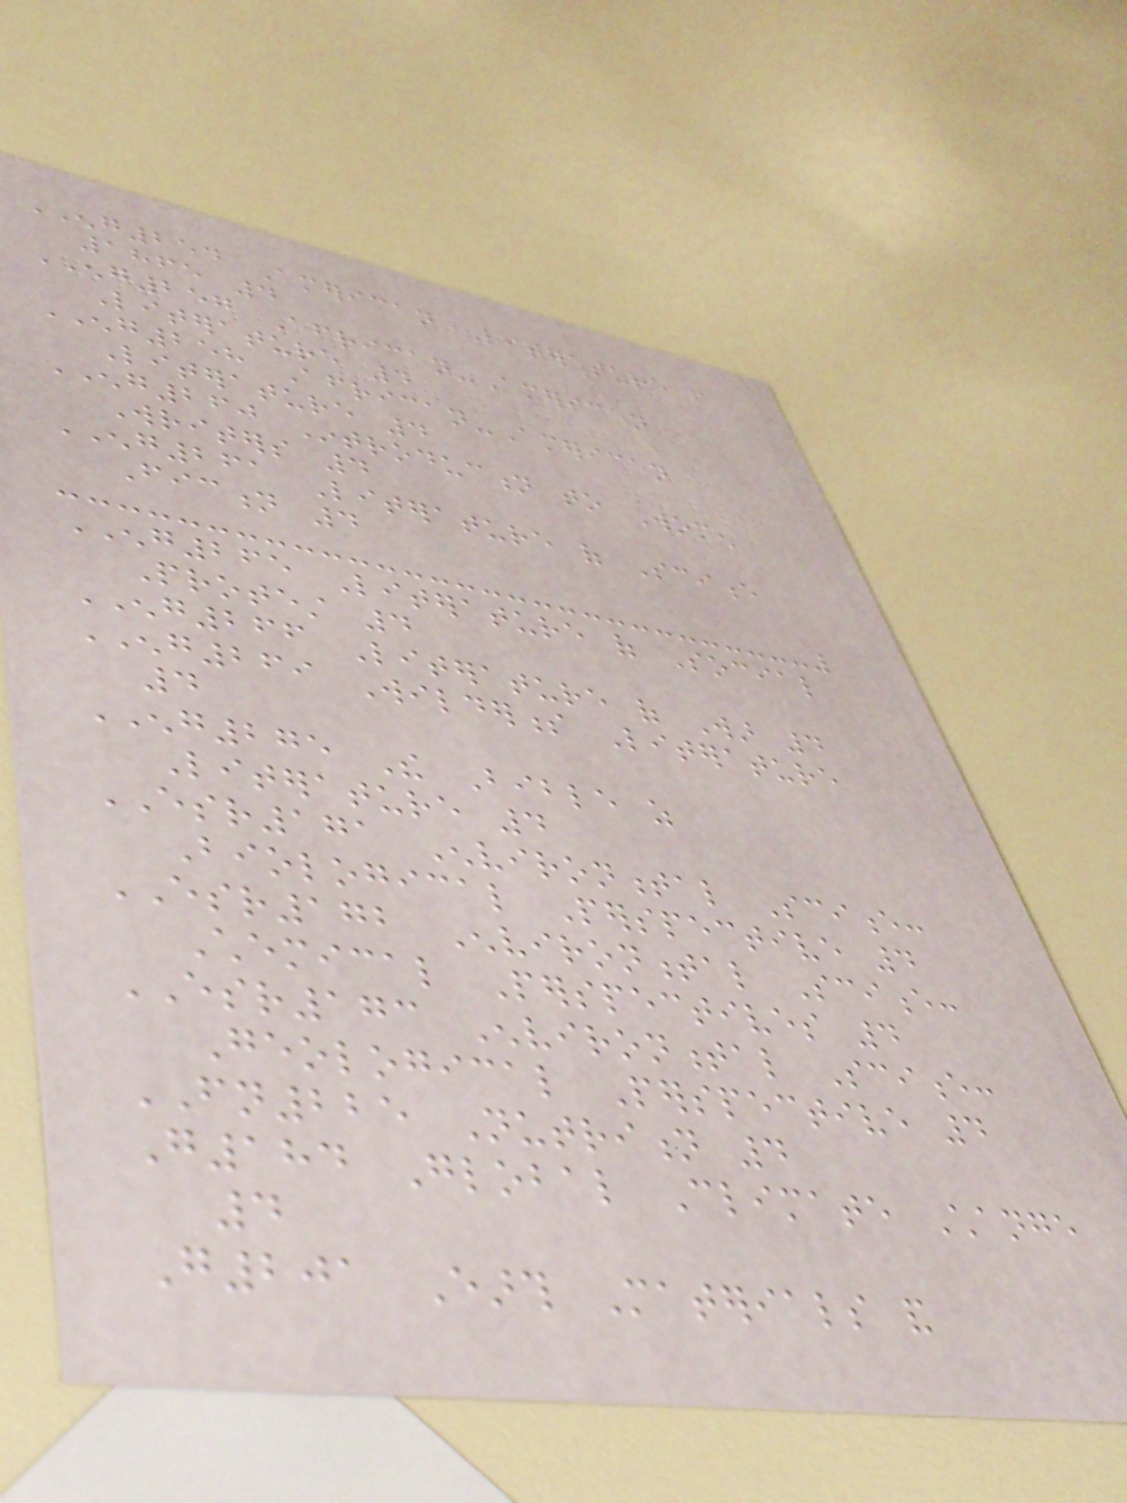ENG254 American Literature from
1865 4
ENG257 African-American
Literature 4
ENG258 African-American
Literature 4
ENG260 Introduction to Women
Writers 4
ENG261 Literature of Science
Fiction 4
ENG265 Literature of Social
Protest 4
ENG266 Literature of War 4
ENG269 Wilderness Literature
4
ENG275 The Bible as
Literature 4
ESR171 Environmental Science:
Biological Perspective 4
ESR172 Environmental Science:
Chemical Perspectives 4
ESR173 Environmental Science:
Geological Perspective 4
FN225 Nutrition 4
G184 Global Climate Change
4
G201 Earth Materials and
